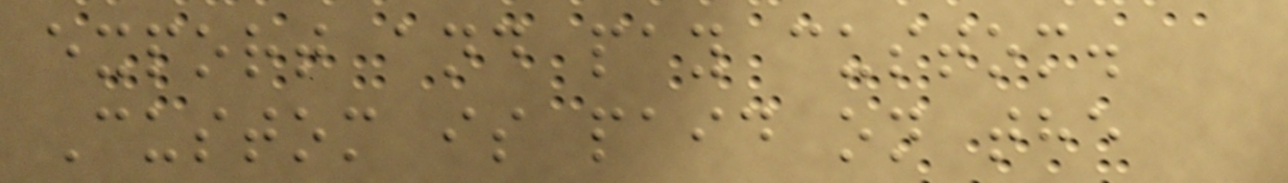export and pay custom.
Custom is paid on the
